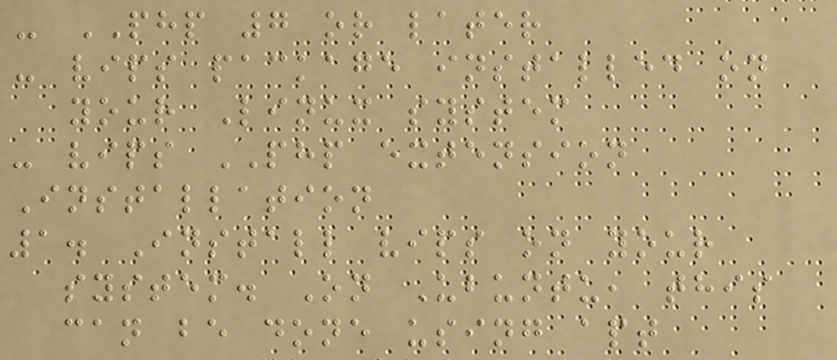- PHP 7 or later
- vips package installed on
your Linux system
- vips PHP extension
Installation
1. Install vips on your
system. On Ubuntu, this
can be done using apt
